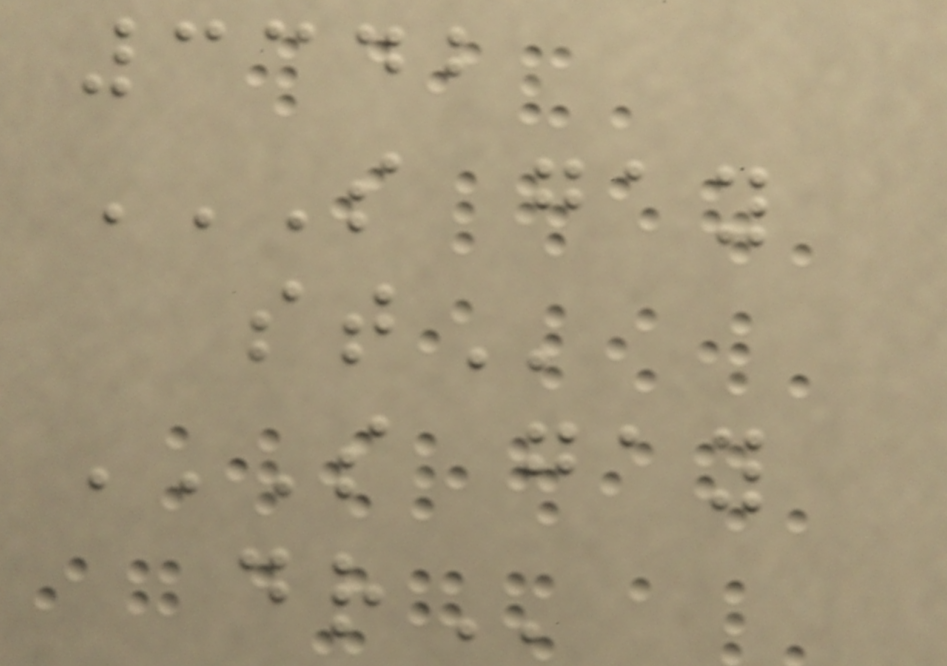3342
S GAY
ST
S GAY
DR
